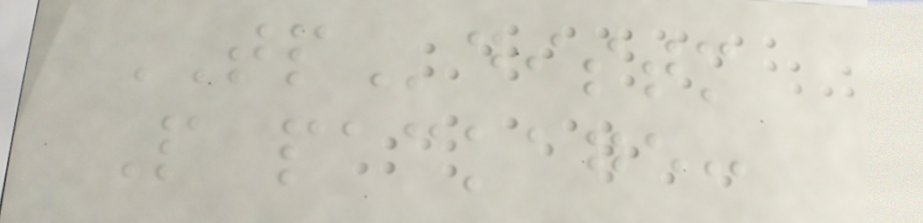TPdistm
P package:
